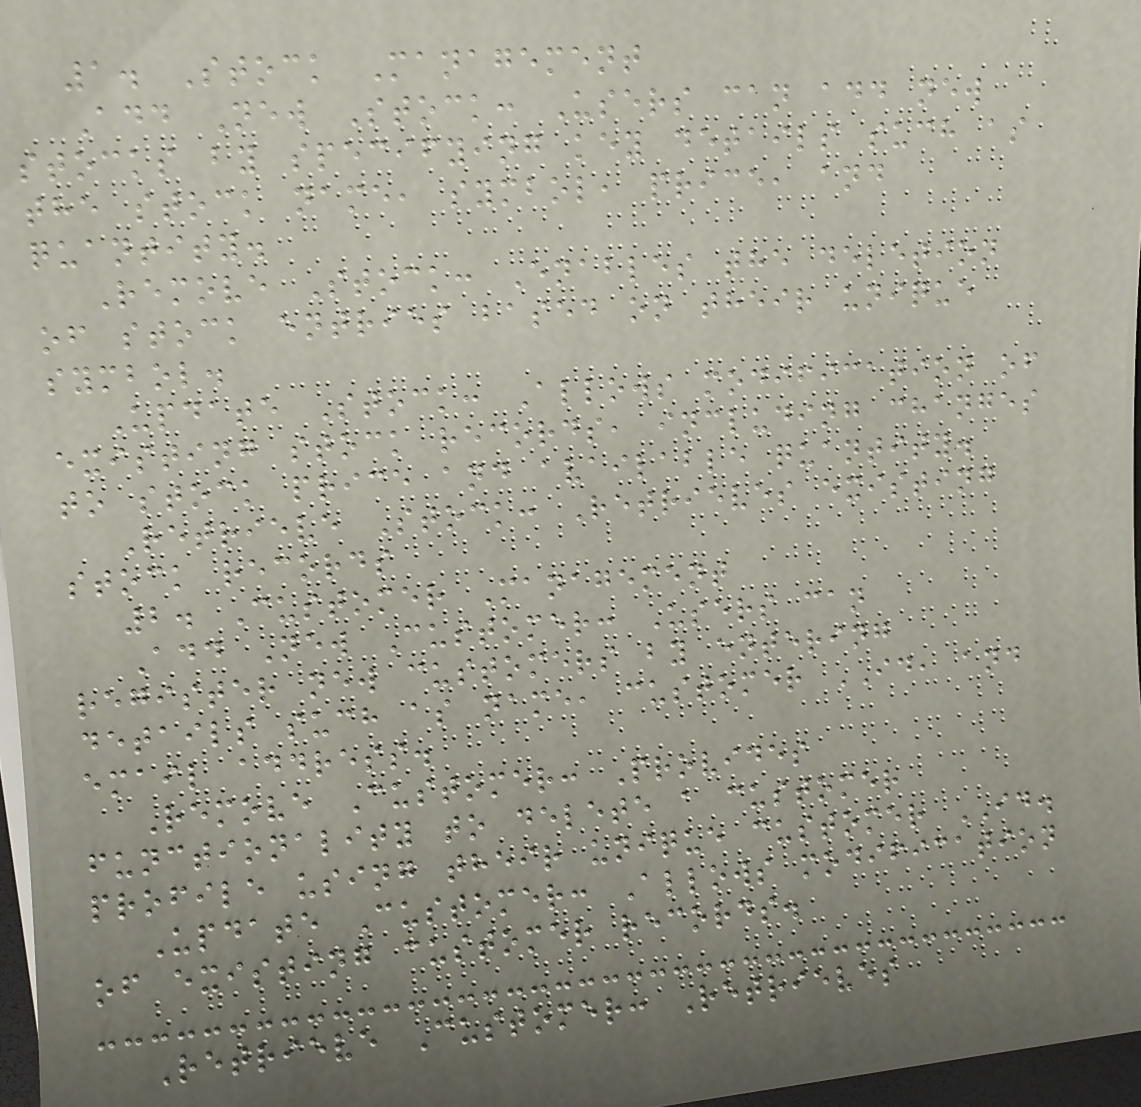1. Stock Management
Add New Stock: Users can add new
stocks by specifying key details such as
the stock name, symbol, price, and
quantity.
Remove Stock: Enables the deletion
of stock entries based on their unique
symbol.
Update Stock: Allows modification of
existing stock records, including changes
to stock price and available quantity.
Retrieve Stock: Retrieves existing
stock records
2. Customer Management
Add New Customer: Users can
register new customers by entering
details such as name, customer ID, and
email address.
Remove Customer: Provides
functionality to delete a customer
profile using their unique customer ID.
Update Customer: Allows modification
of existing customer records.
Retrieve Customer: Retrieves
